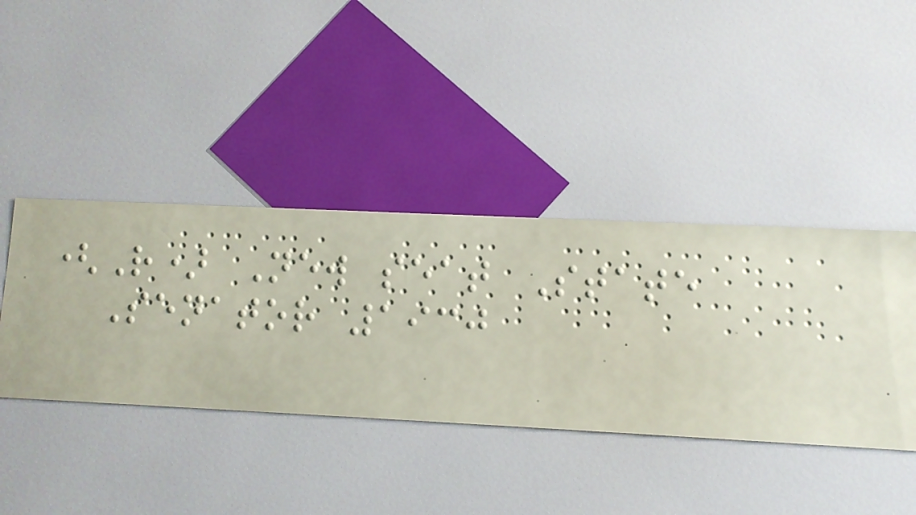(R) New seat State
Senator 1930
